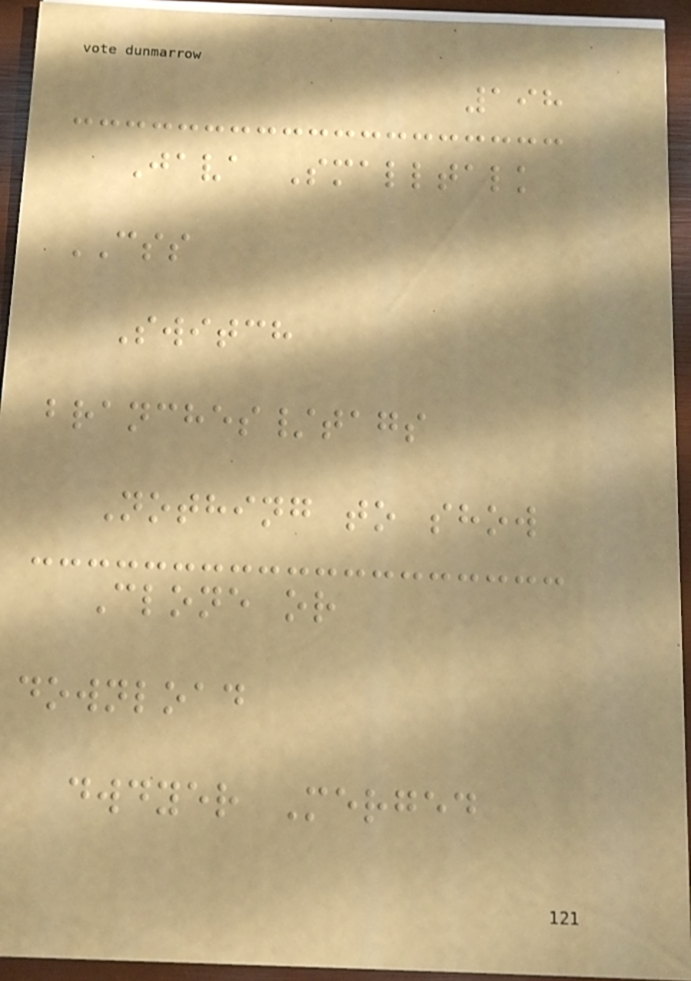198
Java Smalltalk
CSS
Switch
branches/tags
Nothing to show
Clone or
download
dwdyer Merged
